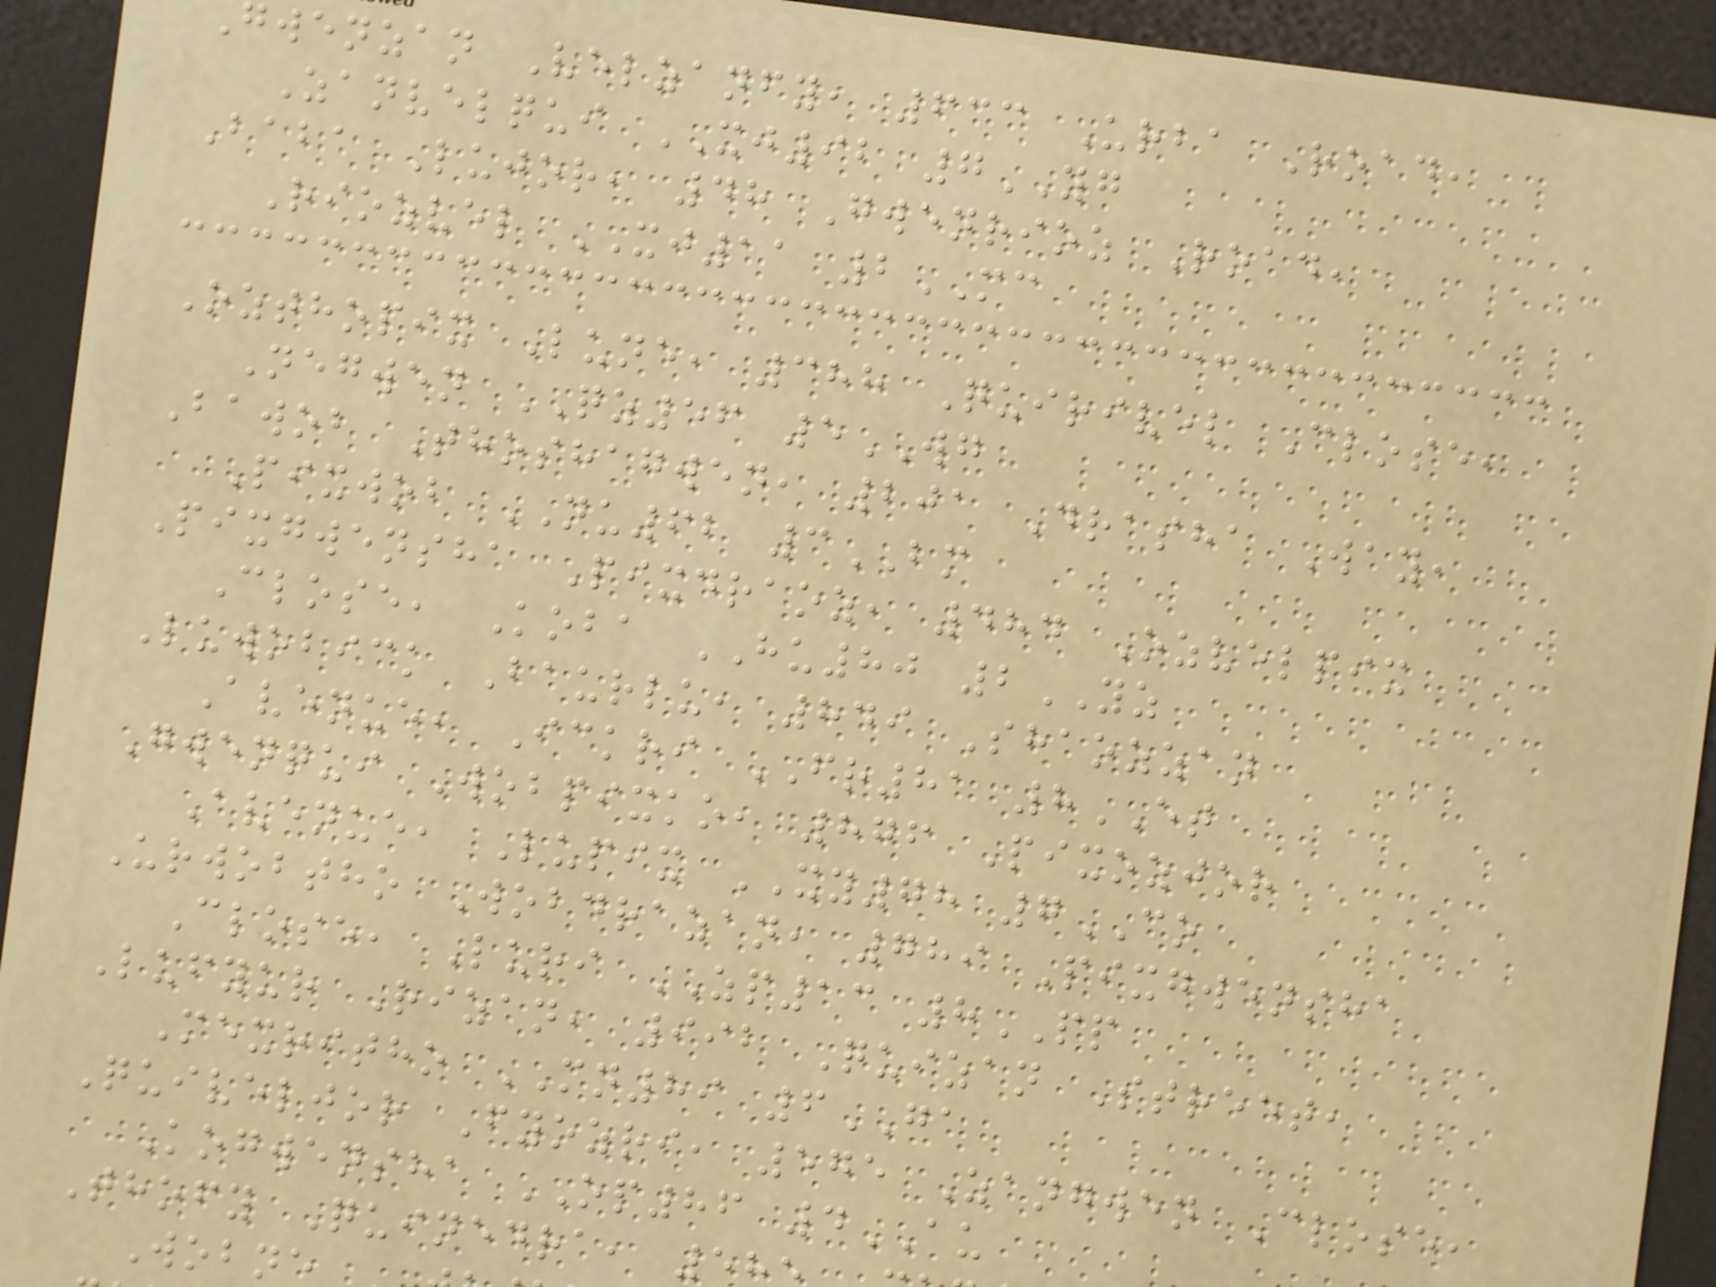gwenzan Velzanfy, 633 Urba Road,
Zanvelqui XJ92 7YG
Baba Lujor, 48 Gwenrioz Road,
Riozvel XJ11 2MC
Ozthopix Lune, 388 Quirivel Close,
Negwen QZ56 5WG
Bawob Thoshagwen, 201 Drasha Way,
Pixwob NU62 3BM
Pixgwensha Pixdraoz, 484 Ozvelpix
Close, Koba HU80 2YZ
Luwobick Baurlu, 849 Shaozzan
Avenue, Ickri FR81 8ET
Gwenqui Wobpixko, 876 Pixozjor
Avenue, Lupix XY78 7CO
Urwobtho Wobdrazan, 789 Pixgwensha
Close, Luri ZP13 8PP
Lufyur Rizan, 992 Quizan Street,
Mexritho MN89 6GA
Quiveljor Fyozri, 575 Zangwen Close,
Kogwensha OP86 4AU
Thofy Quinedra, 5
Wobne
